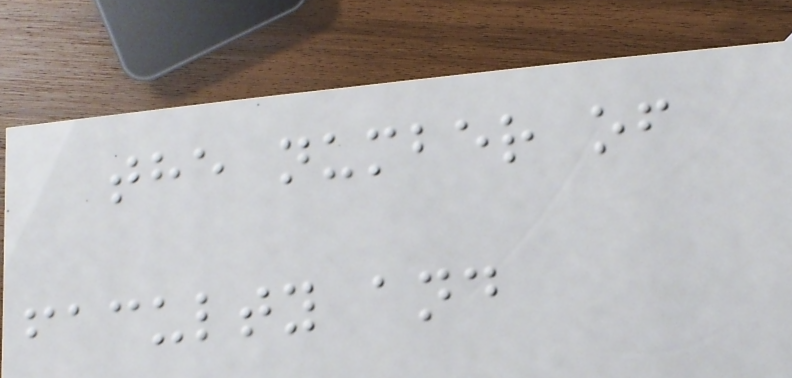the number of
faculty and
